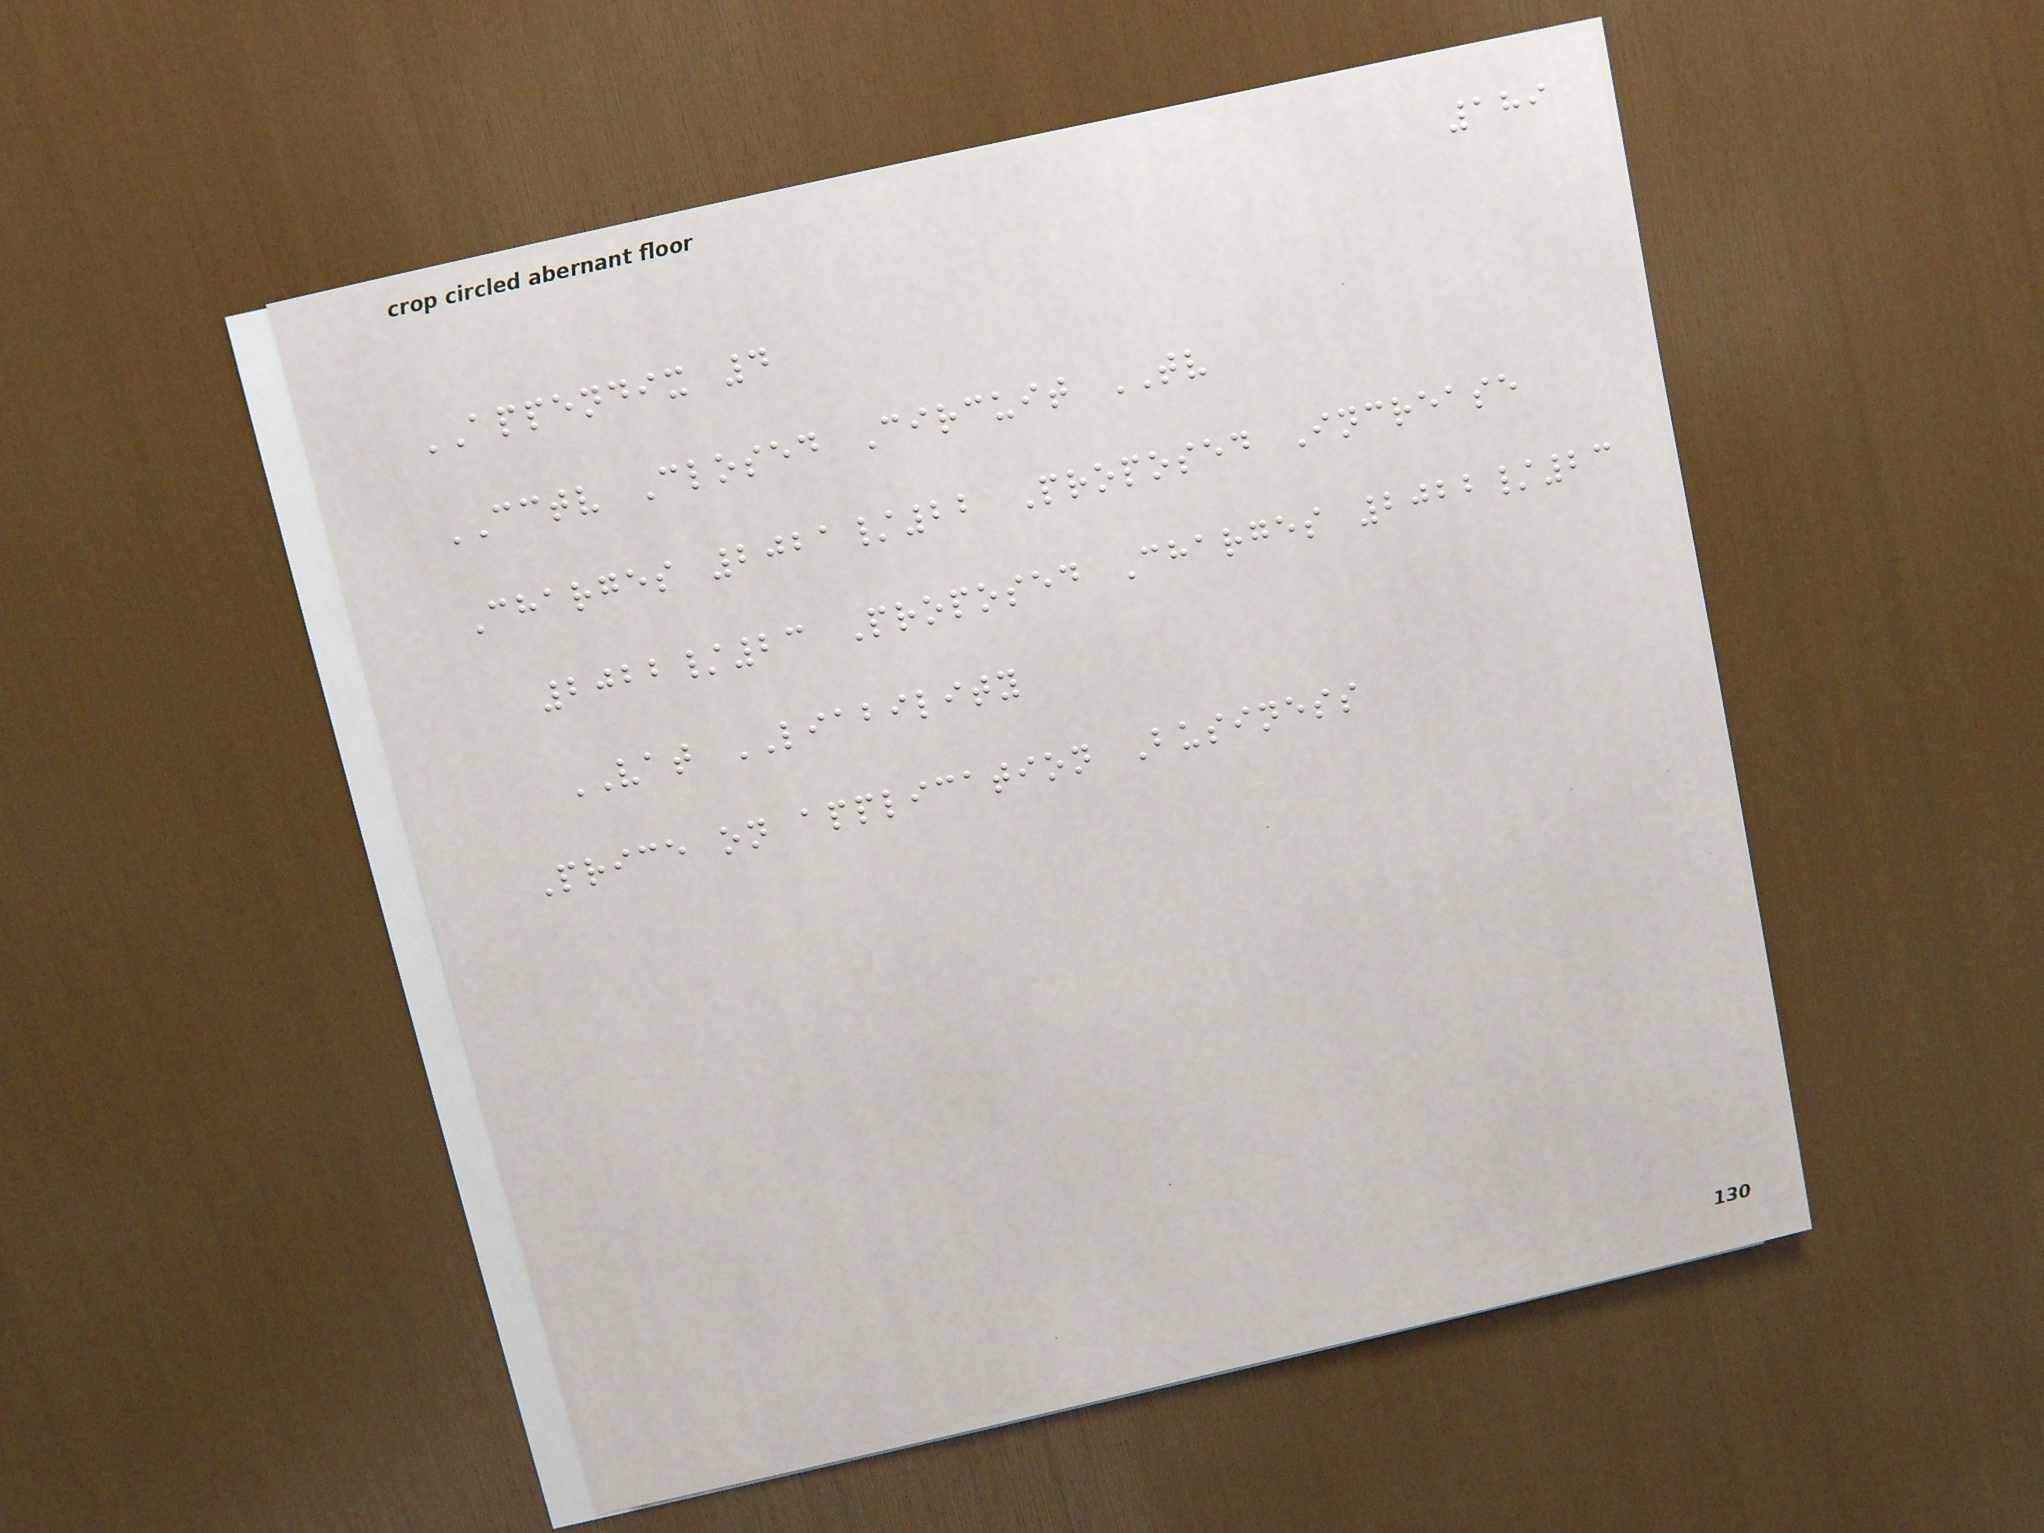189
APPENDIX 4
CCTV Closed Circuit TV
Charges 2021/22 Proposed Increase
2022/23 Proposed Charges 2022/23
VAT LIABILITY
Price on application Business
